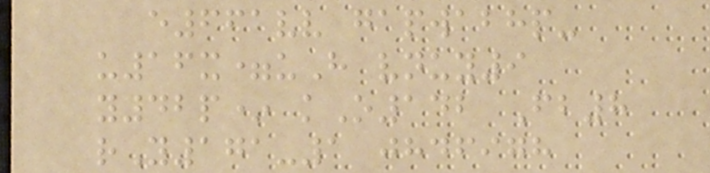e661vv gapwabhp-
u16x=uH vnuy9
y42p* kO142 Fb8
rY171-1 jhdfigh
